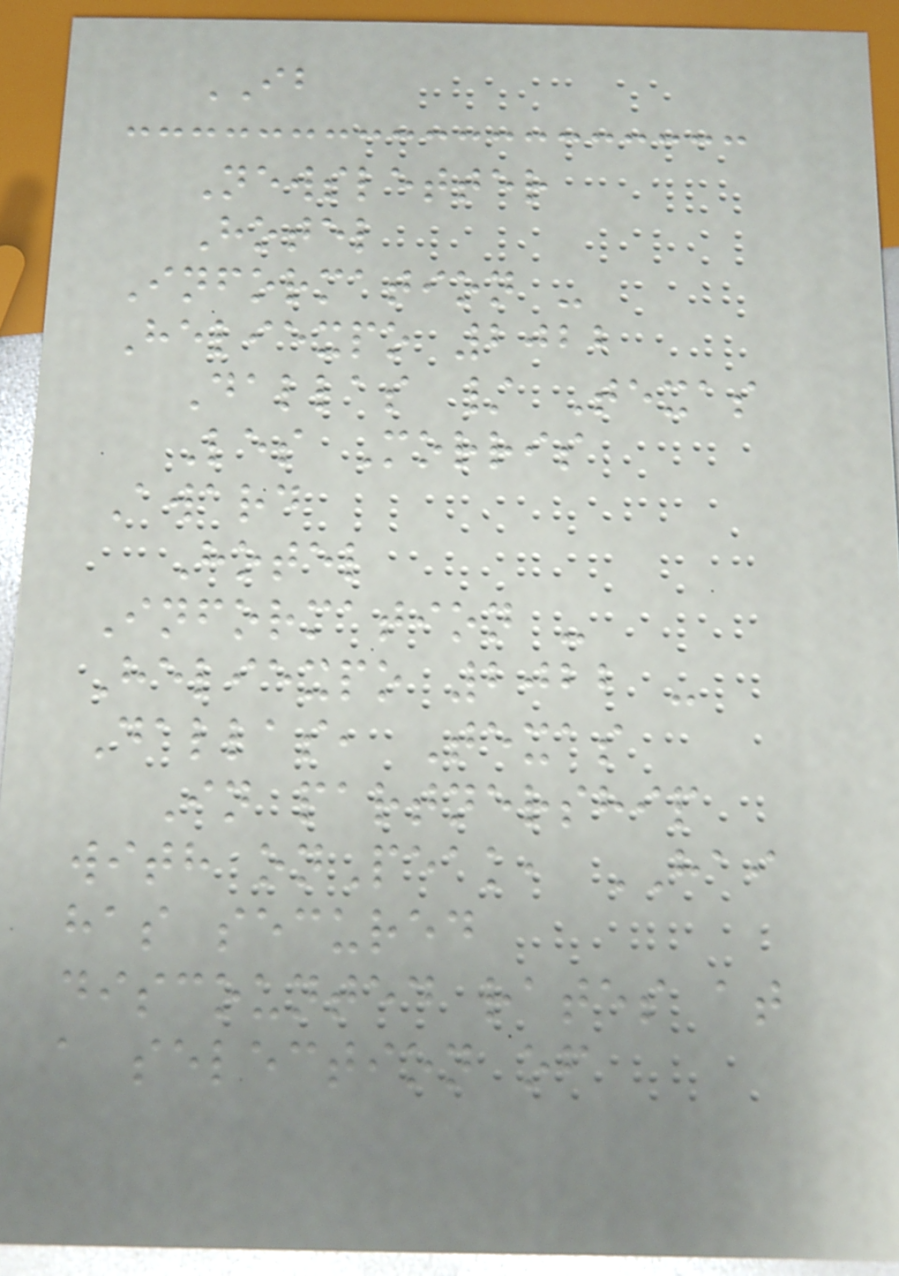IB
Newsletter
Hotel
Information -
Heliexpo 2022
Dallas / Texas
Les Morris
Award
Hotel
Information -
Heliexpo 2022 -
Dallas, Texas
In partnership
with onPeak, HAI
has secured
discounted rates at
a selection of
